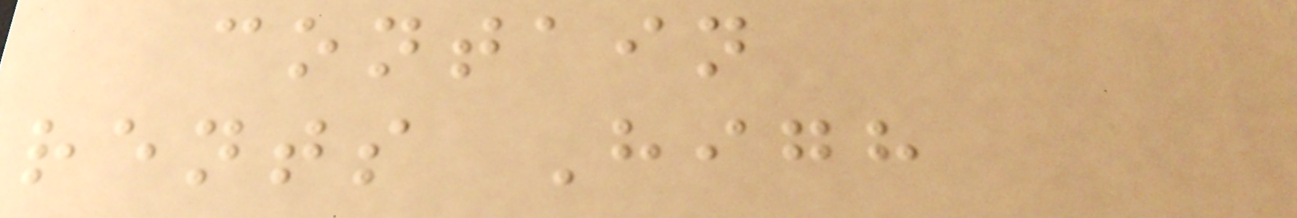contain
rents High
